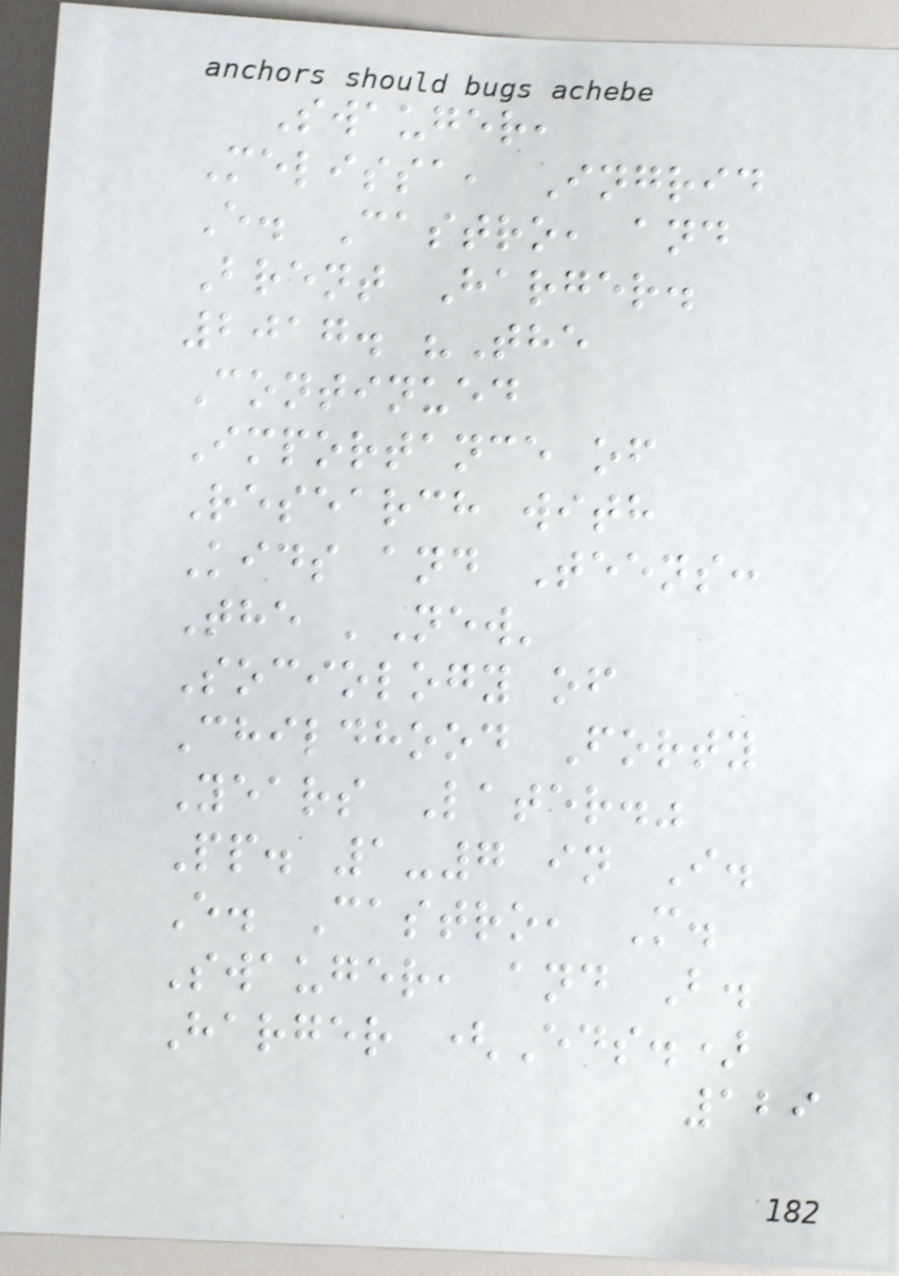Swauger,
Melissa, Ingrid
E. Castro, and
Brent Harger.
2017. "The
Continued
Importance of
Research with
Kids and Teens:
The 'New'
Sociology of
Childhood Forty
Years Later."
Pp. 1-7 in I.
E. Castro, M.
Swauger, and B.
Harger (Eds.)
129
